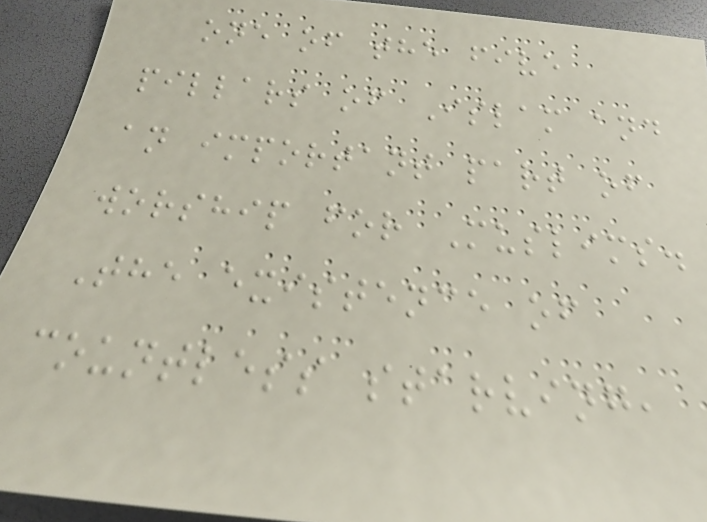one of the five
pillars of Islam and
an important part of
worship for Muslims.
The existence of
countless starving,
